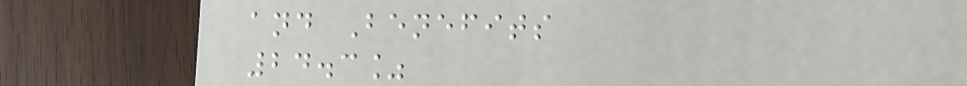and Benefits
24.3%
